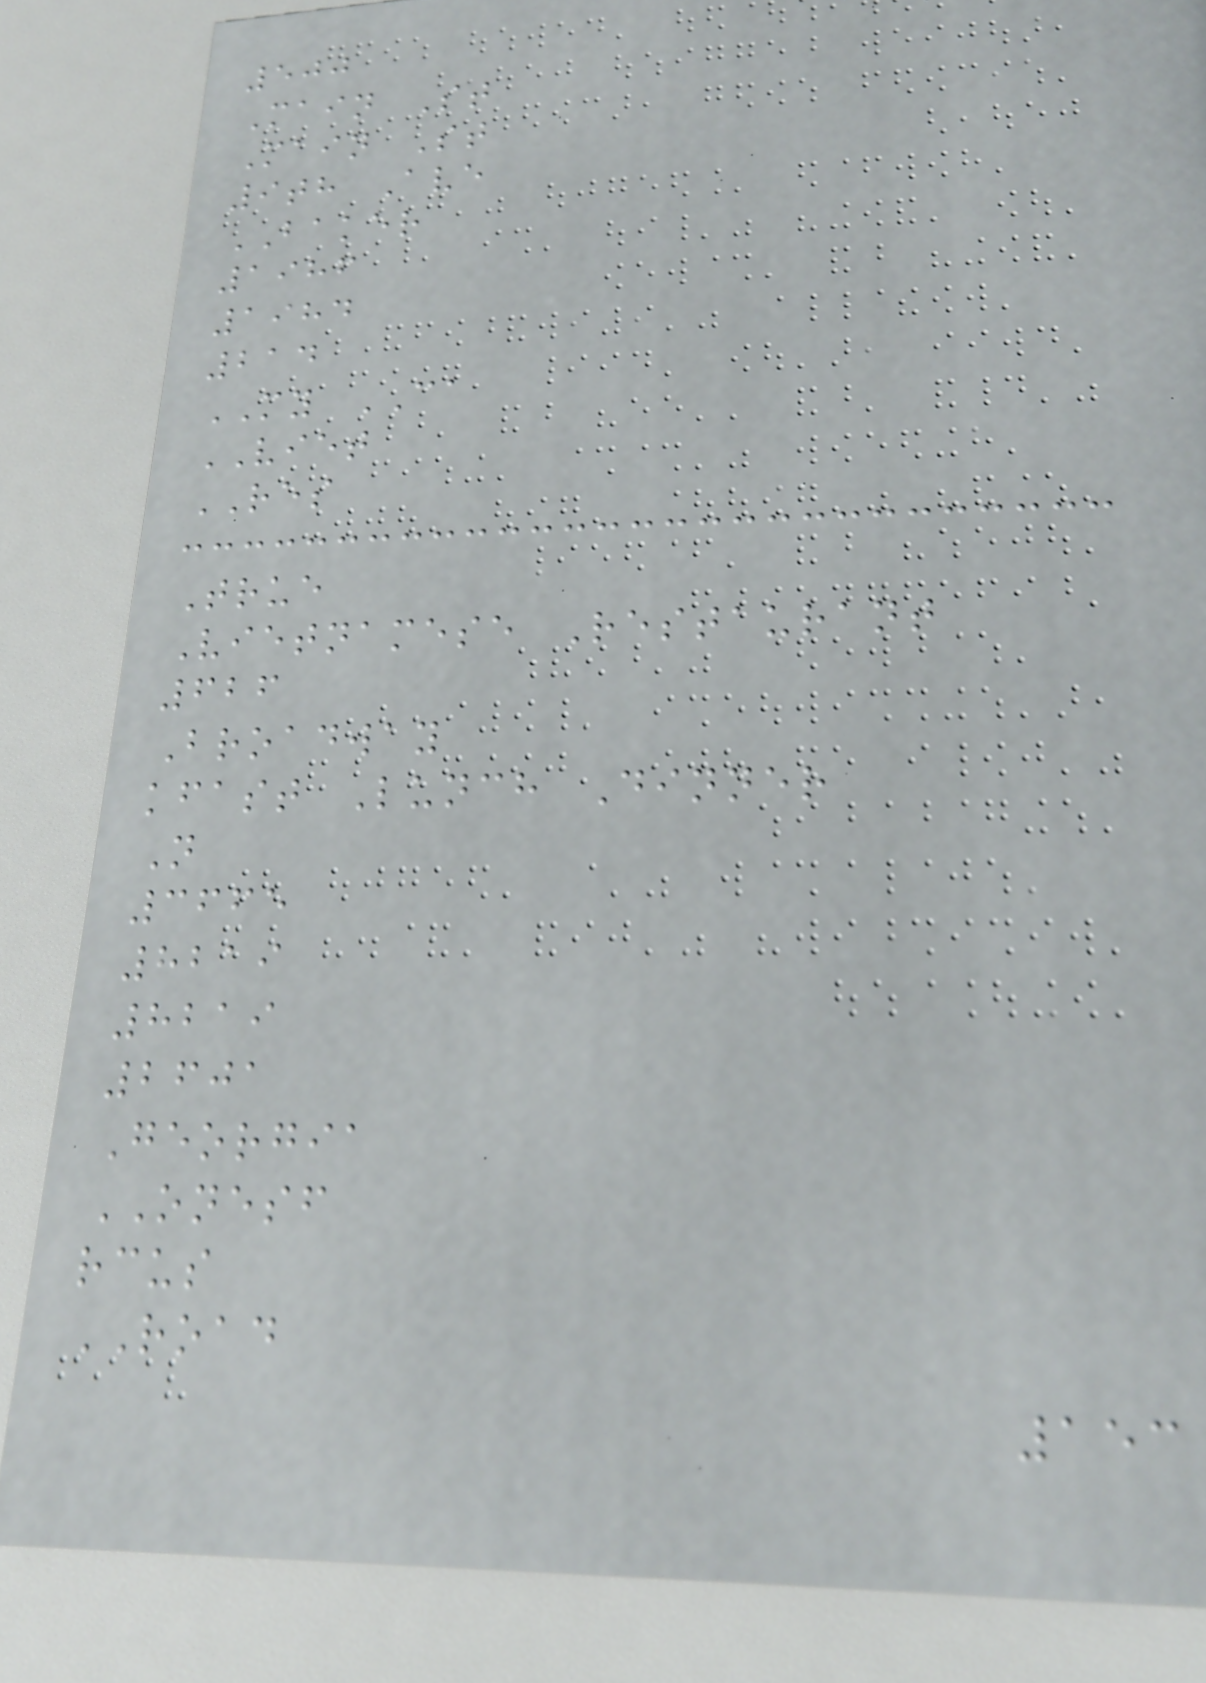500
Main St
Main St
9th Ave
BAKER
1986
1984
214
MY CA
VIET
RES
True
Vietnamese Restaurant
626
Broadway
kfast Lunch Dinner
N
3665
8219
8219
2601
Georgia
ONESF
rcus
ROAD
153
